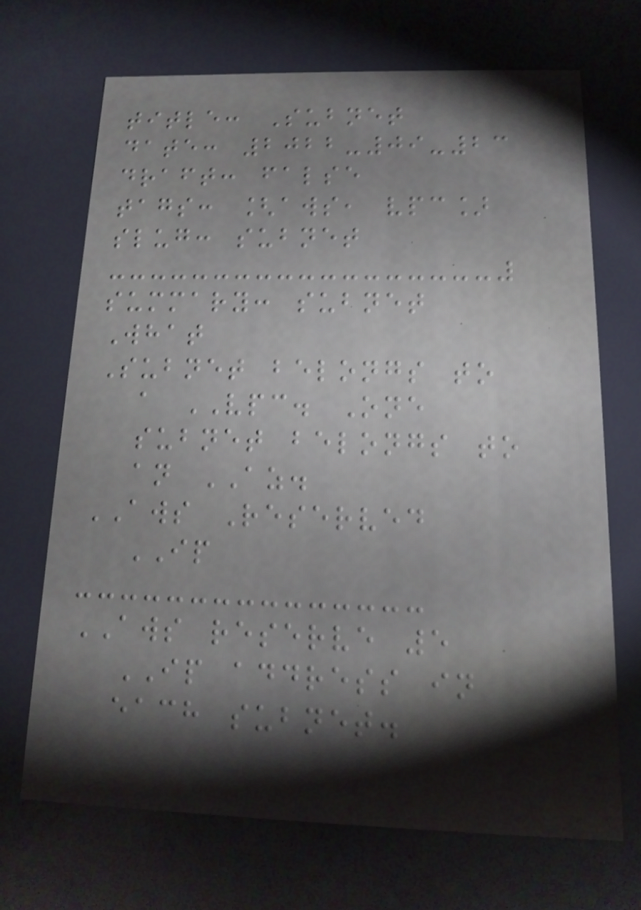title: Subnet
date: 2022-09-23
draft: false
tags: [aws, vpc]
slug: subnet
summary: subnet
What
Subnet belongs to
a VPC. One
subnet belongs to
an AZ.
AWS Reserved
IP
AWS reserve 5
IP address in
each subnet.
